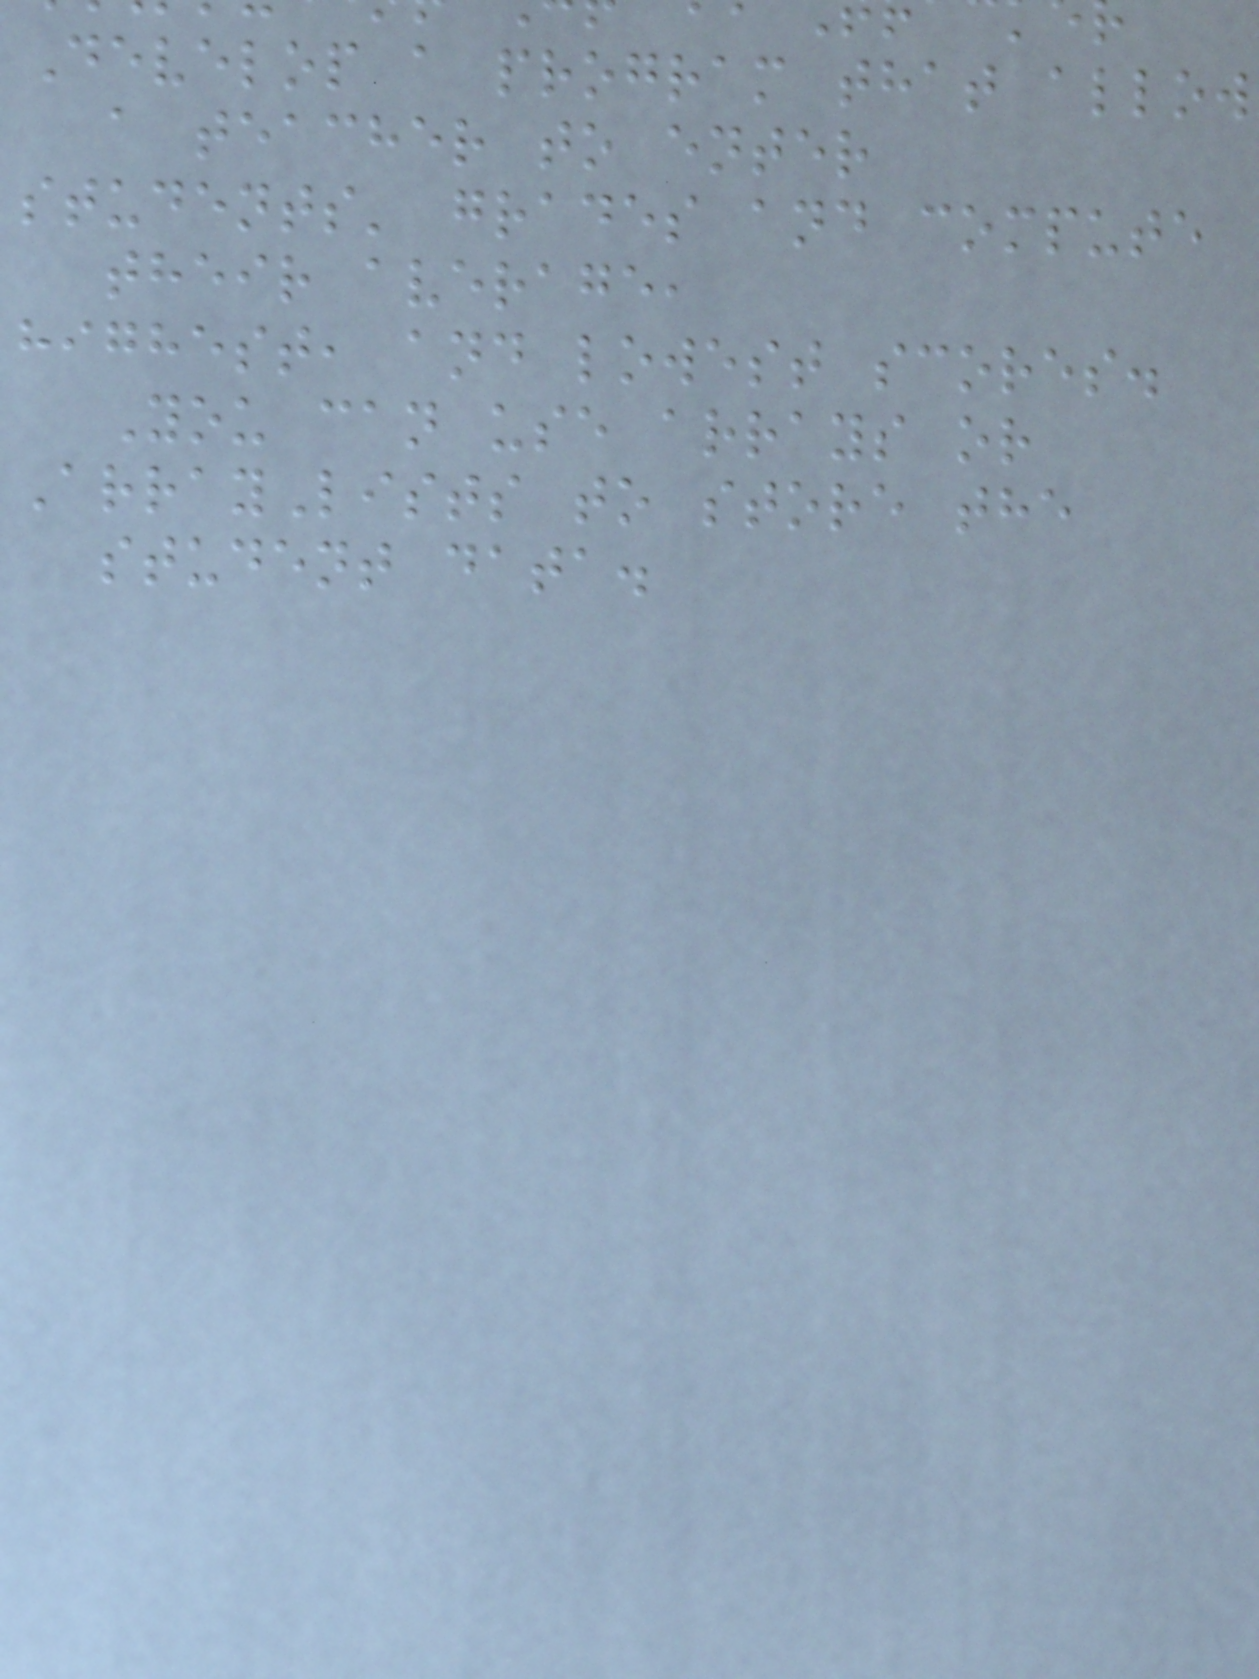Develop a program that allow
a teacher to enter
students' grades and compute
their average,
highest, and lowest scores.
You can use arrays or
ArrayLists to store the
student data.
